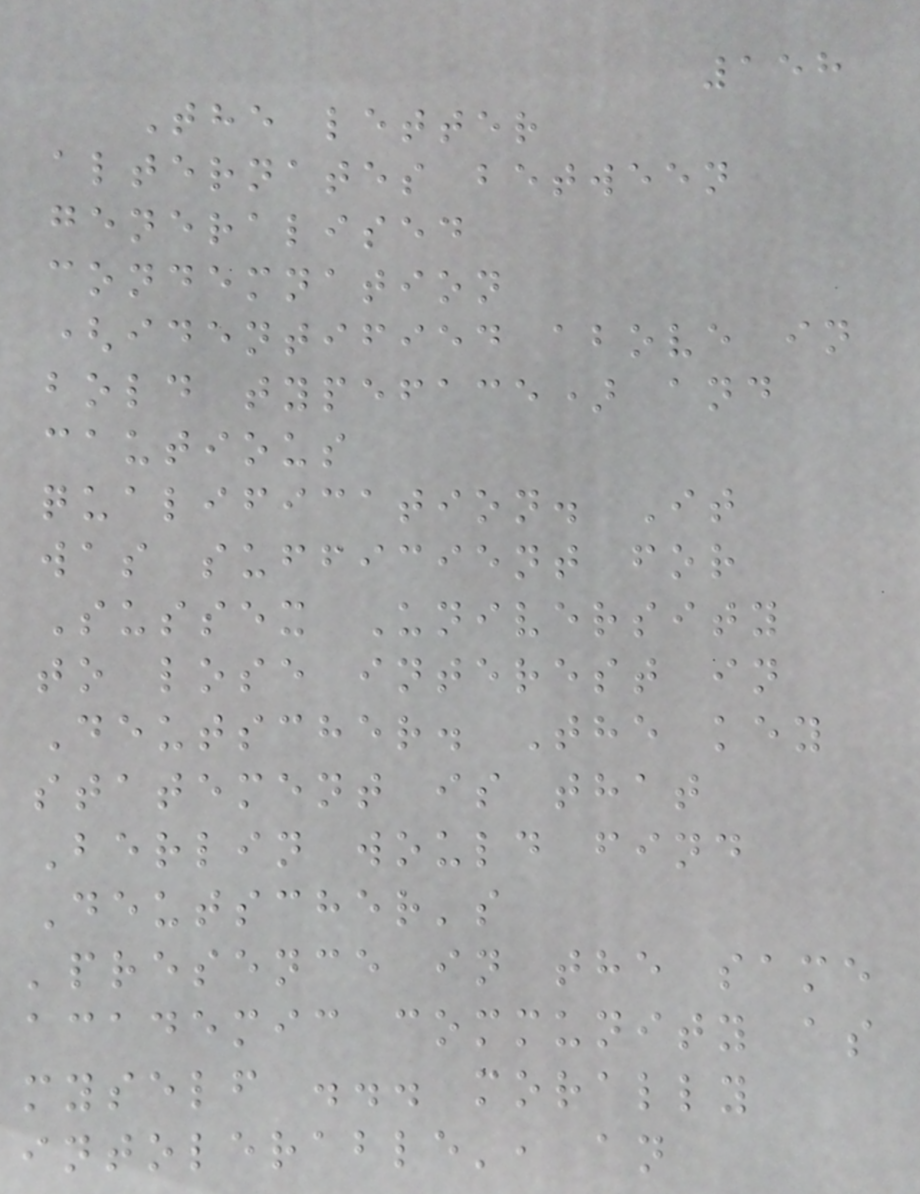158
The letter
alternates between
generalised
condemnation
(identified above in
bold typeface) and
cautious
qualification. It
was sufficient for
Sussex University
to lose interest in
Deutscher. The key
statement is that
Berlin would find
Deutscher's
'presence in the same
academic community as
myself ... morally
intolerable', an
